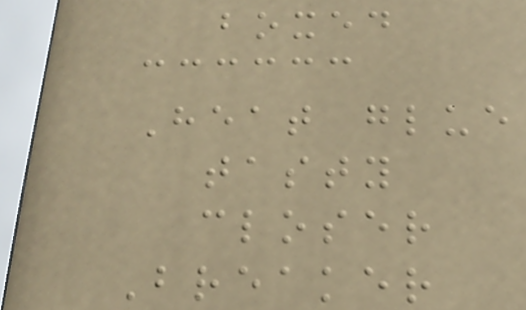boxed
Heat glue
tasty
closer
Breaker
